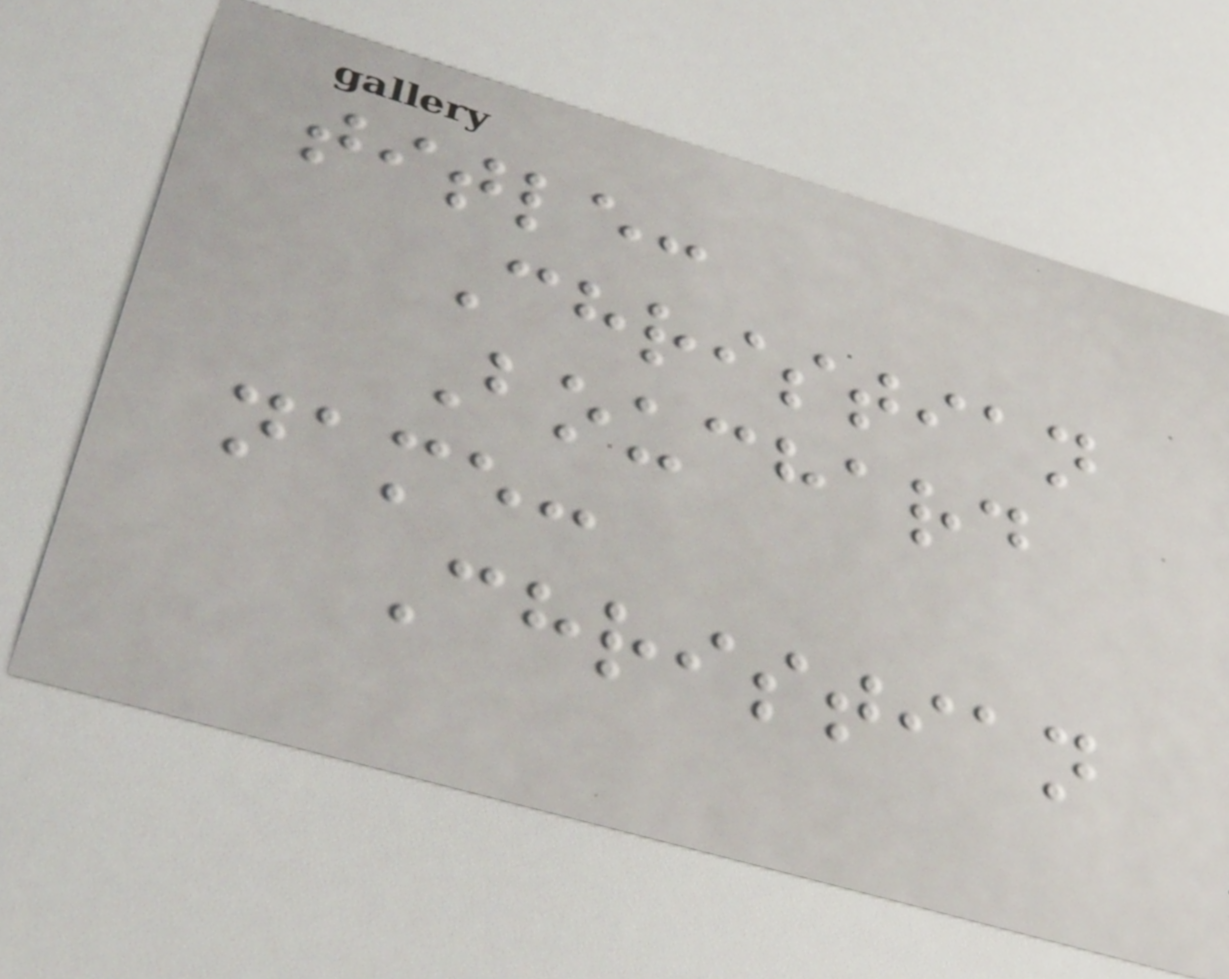title:
Christian
Bouchard
name:
Christian
